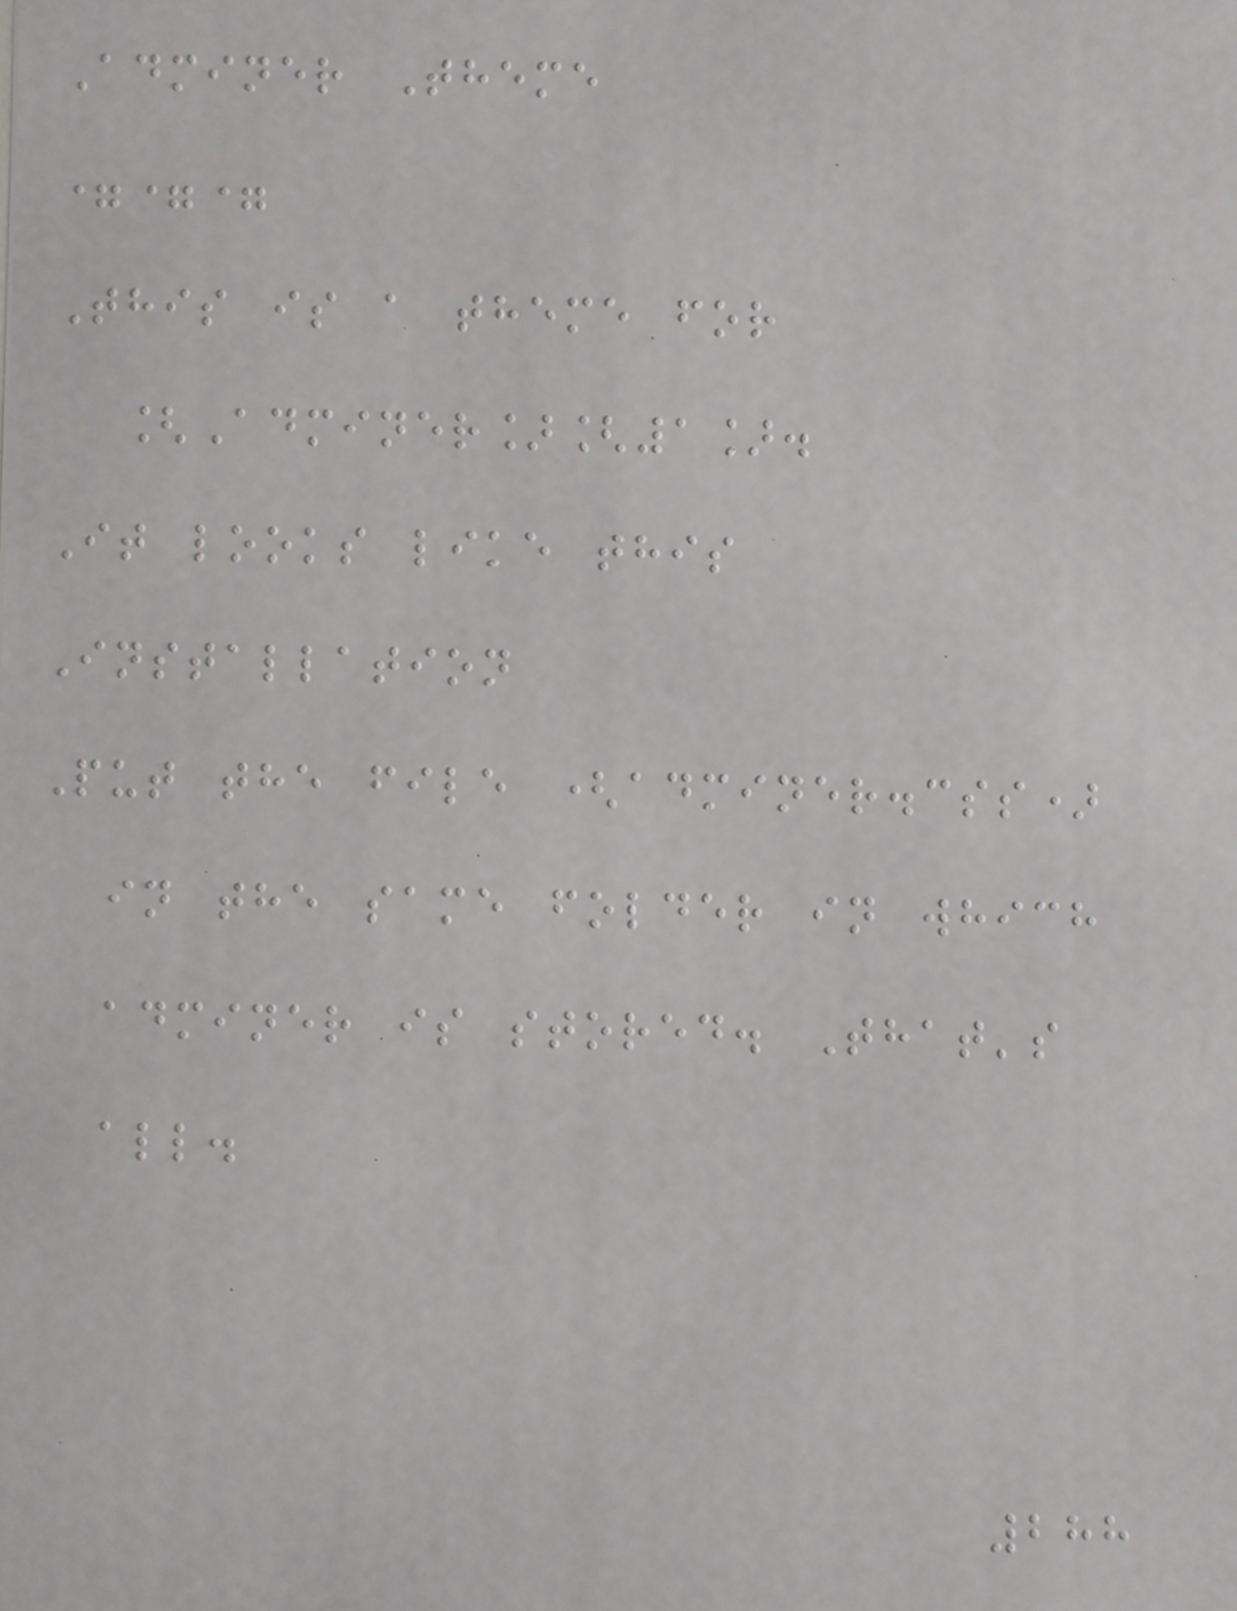Adminer Theme
===
This is a theme for
[Adminer][1].
It looks like this
Installation
Put the file (adminer.css)
in the same folder in which
adminer is stored. That's
all.
288
